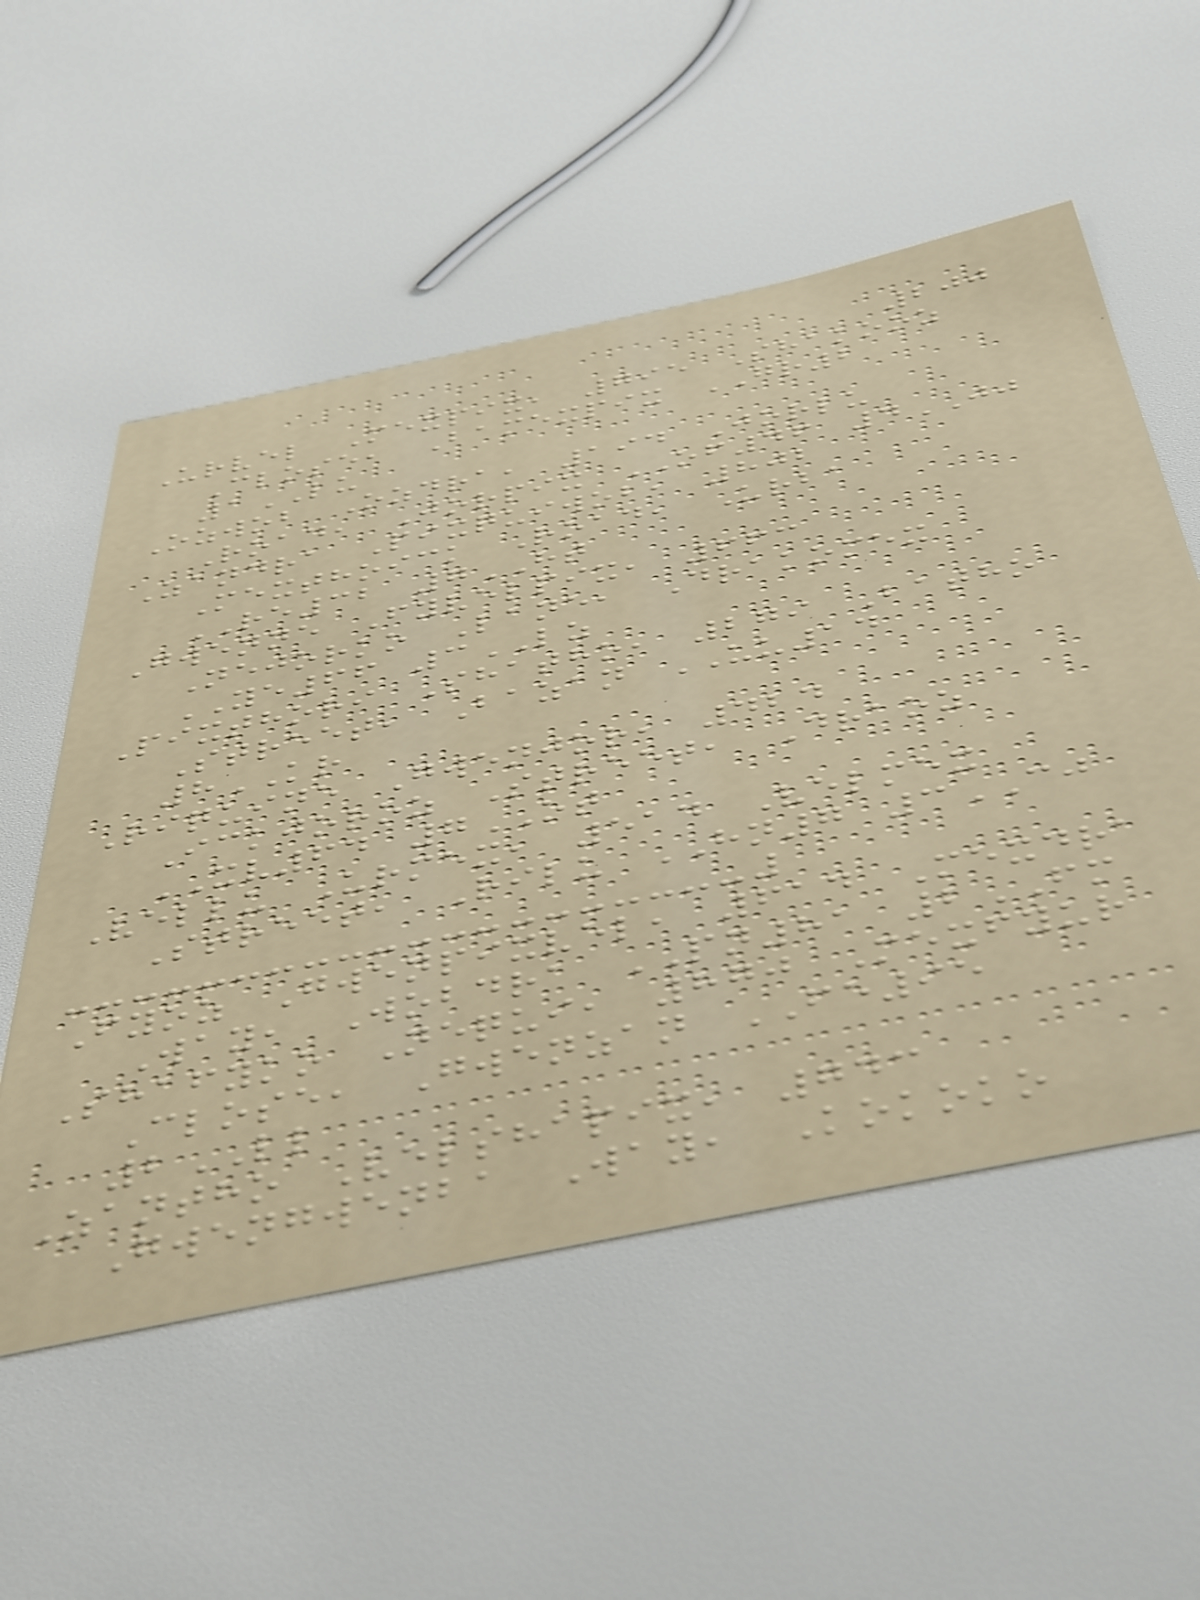200
Urvel Mexpix, 795 Shakooz
Close, Bamexpix GR2
1LU
Ozwob Ozdra, 194 Jorlu
Road, Jorpix OF46 4JJ
Zandra Pixquiwob, 802
Mexthoick Road, Urba
RE32 7HT
Gwenne Fyvelpix, 663
Nejorko Lane, Drakomex
YE66 3LZ
Pixthori Shatho, 279 Batho
Street, Bazan UU14
8KR
Riquine Gwenjor, 424
Ickjoroz Street, Draoz
XV64 7OT
Vellu Urmex, 514 Velmex
Street, Rilu HN7 3CJ
Fyoz Gwenpixvel, 614 Mexdra
Way, Wobdra PN81 2FM
Shafyko Nequi, 870 Mexfyur
Close, Gwenzan FE95
2LL
Zantho Velshapix, 743
Gwengwenba Way, Kokoko
